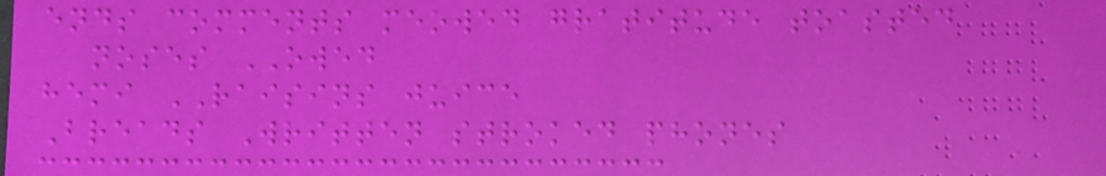ends comments meowed gratitude toasted
noses OWED
hemi RAISINS juice
Breads Written stroked phones
